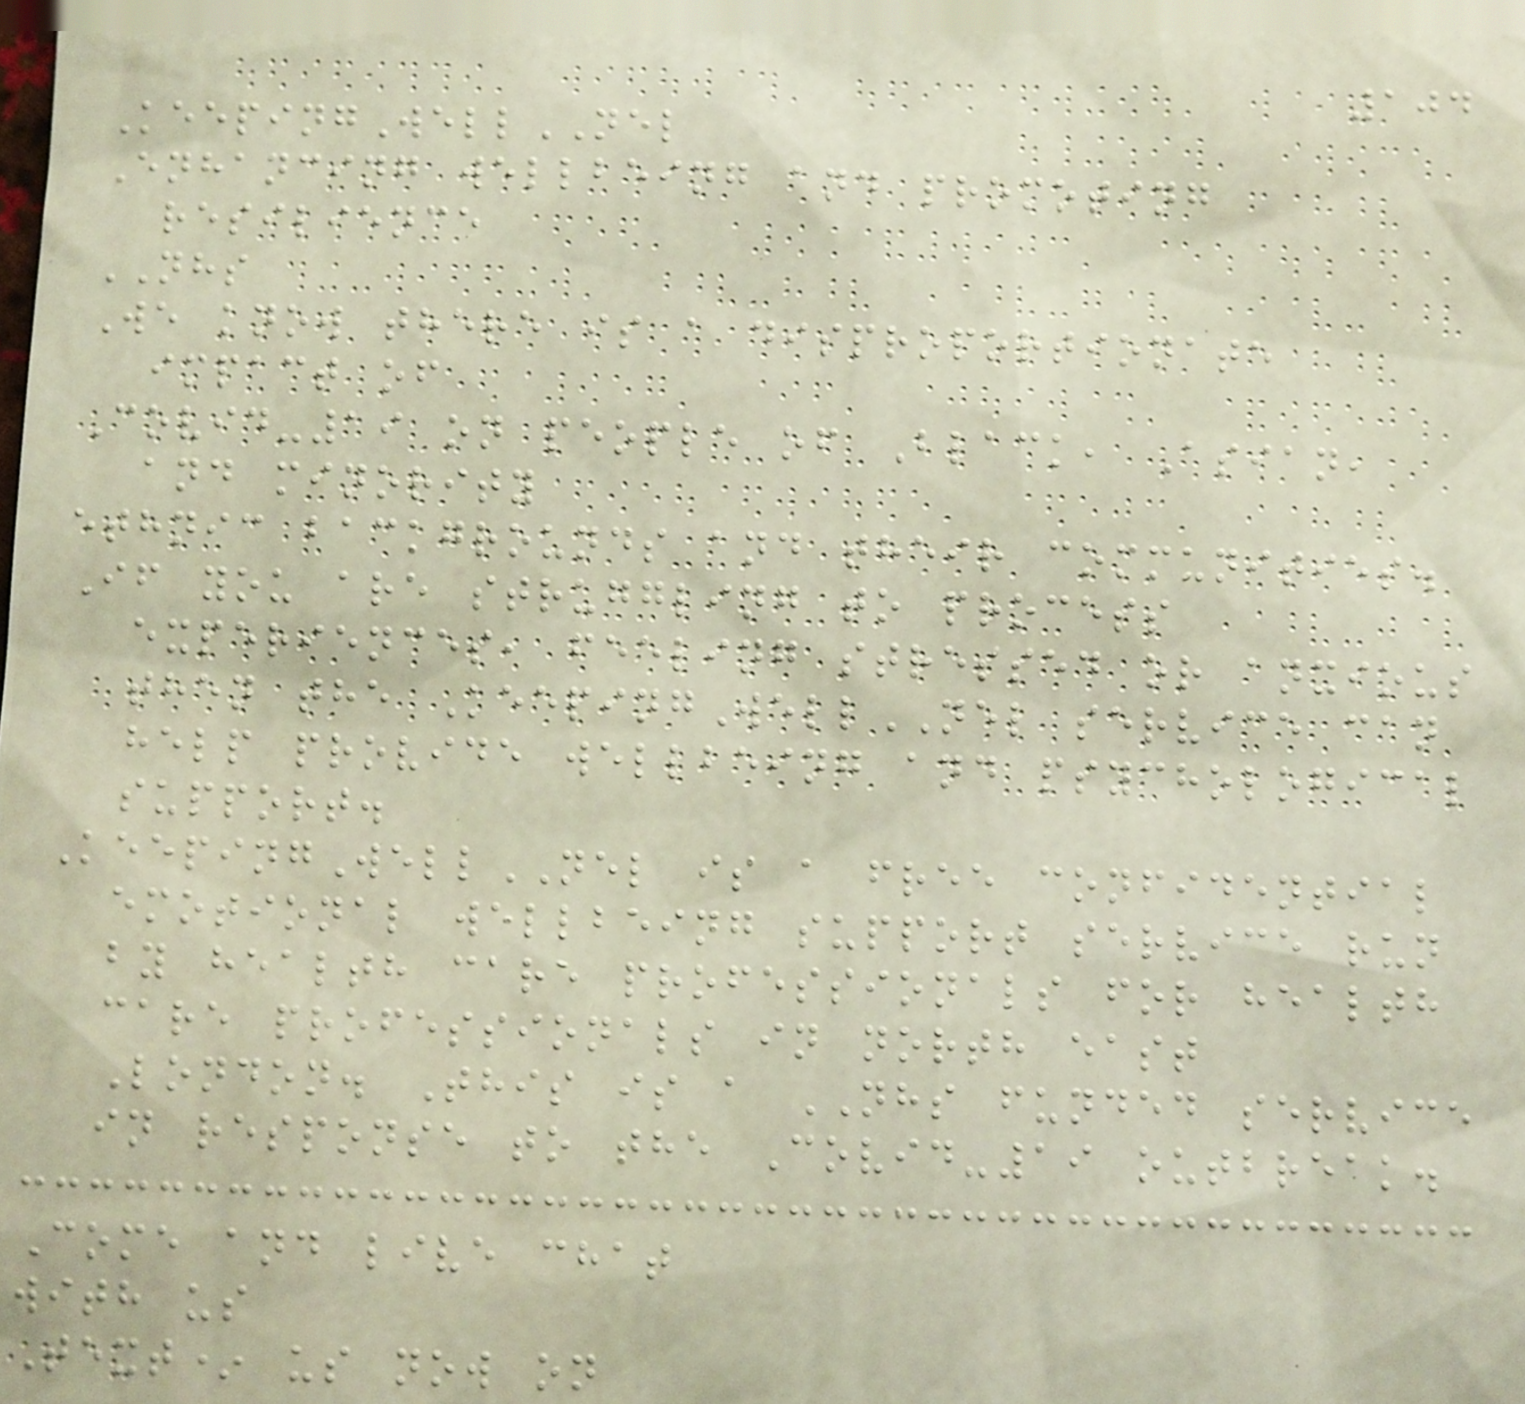104
KeepingWellNEL
Enhancing wellbeing and promoting
resilience
NHS
We know there is a disproportionate
impact of
Covid-19 on people of Black, Asian,
and minority
ethnic backgrounds and their communities.
If you are struggling to process
experiences, feeling stressed or anxious
then the KeepingWellNEL service can
help provide wellbeing and psychological
support.
KeepingWellNEL is a free confidential
emotional wellbeing support service run
by health care professionals for health
care professionals in north east
London. This is a NHS funded service
in response to the Covid-19 outbreak.
Come and live chat
with us
Text* us now on
